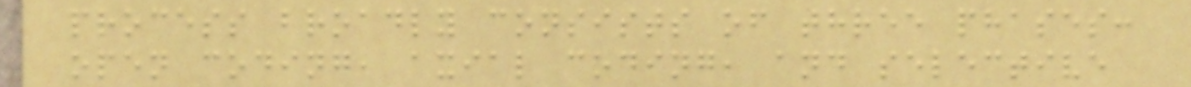process broadly consists of three phases:
open coding, axial coding, and selective
